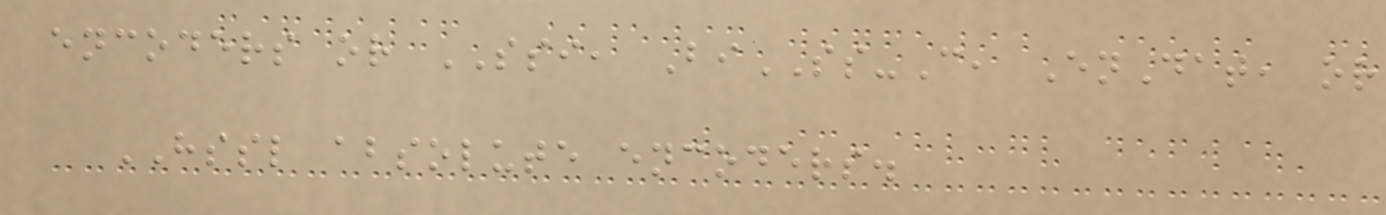encoders or SSI, BiSS-C, EnDat, or
HSSL absolute encoders.
